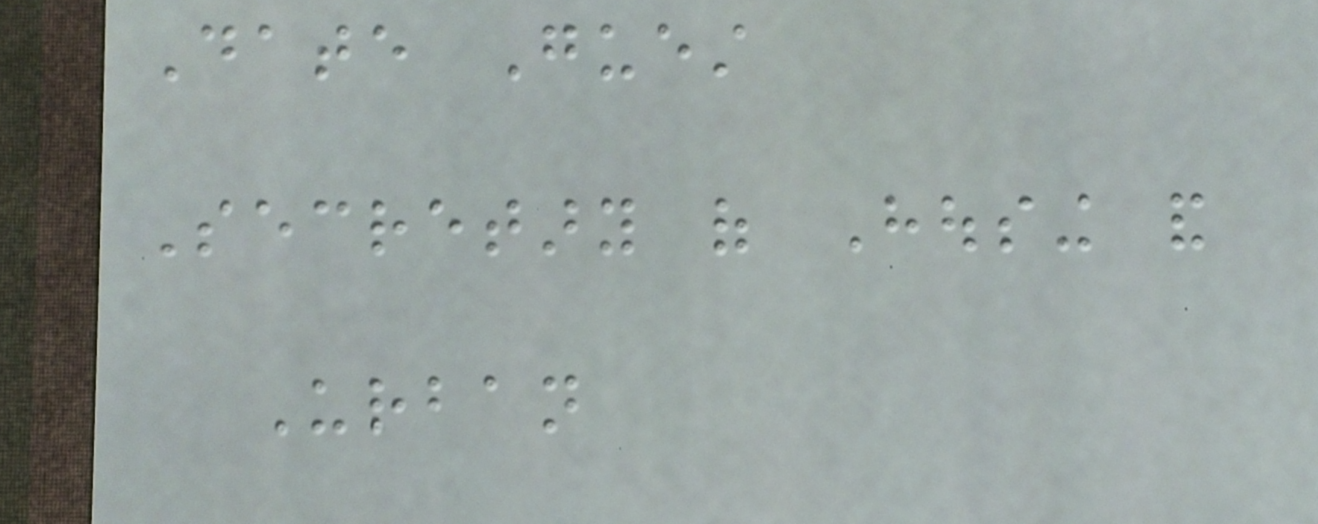Date Guest
Secretary of Housing and
Urban
